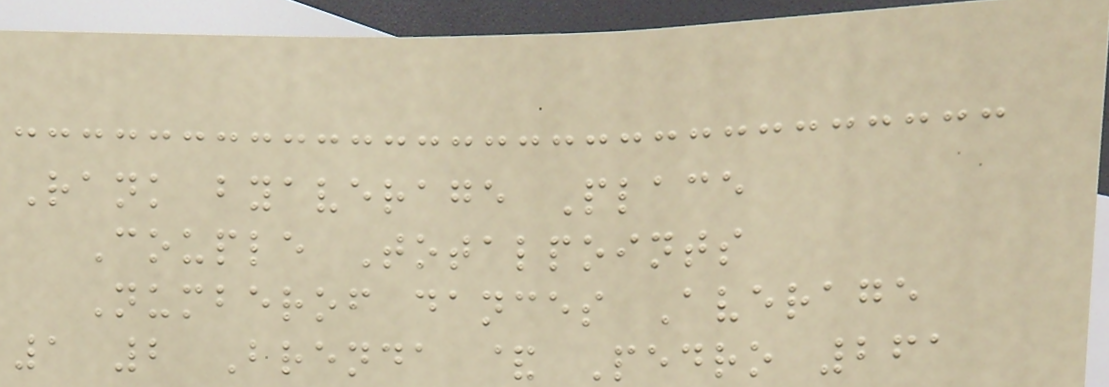Rank byaverage Place
Couple Totalpoints
Numberof dances Average
1 2 Brenda & Pedro 261
